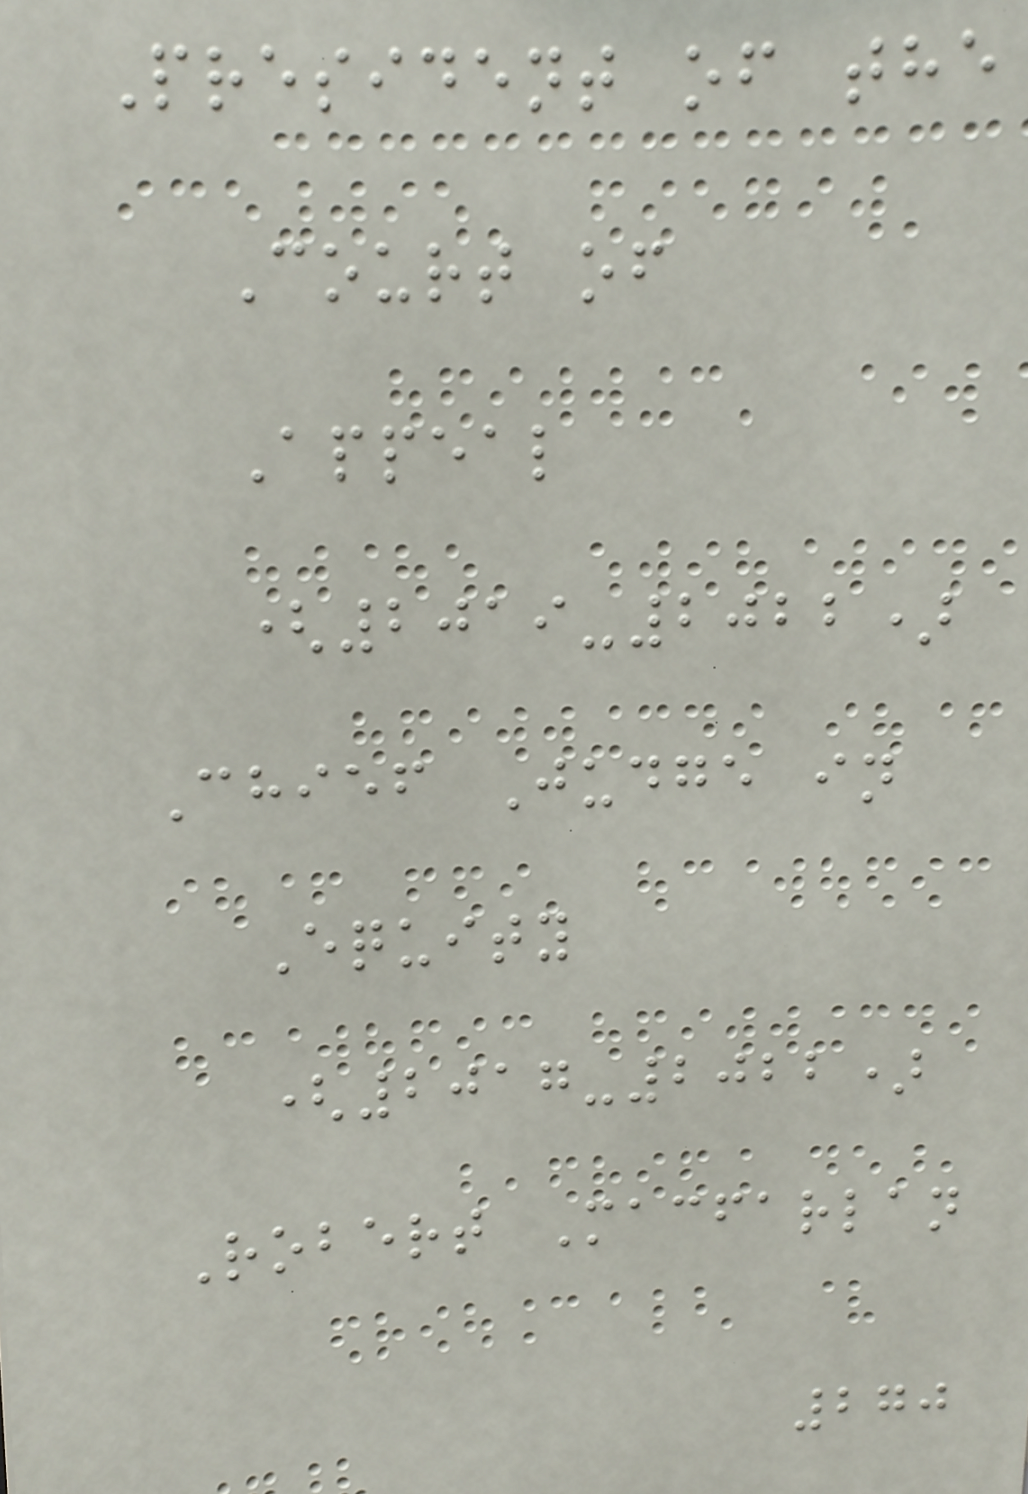President of the
Court of
Appeal
(2019-2022)
Chief Judge in
Equity
(2017-2022)
Robert Macfarlan
270
